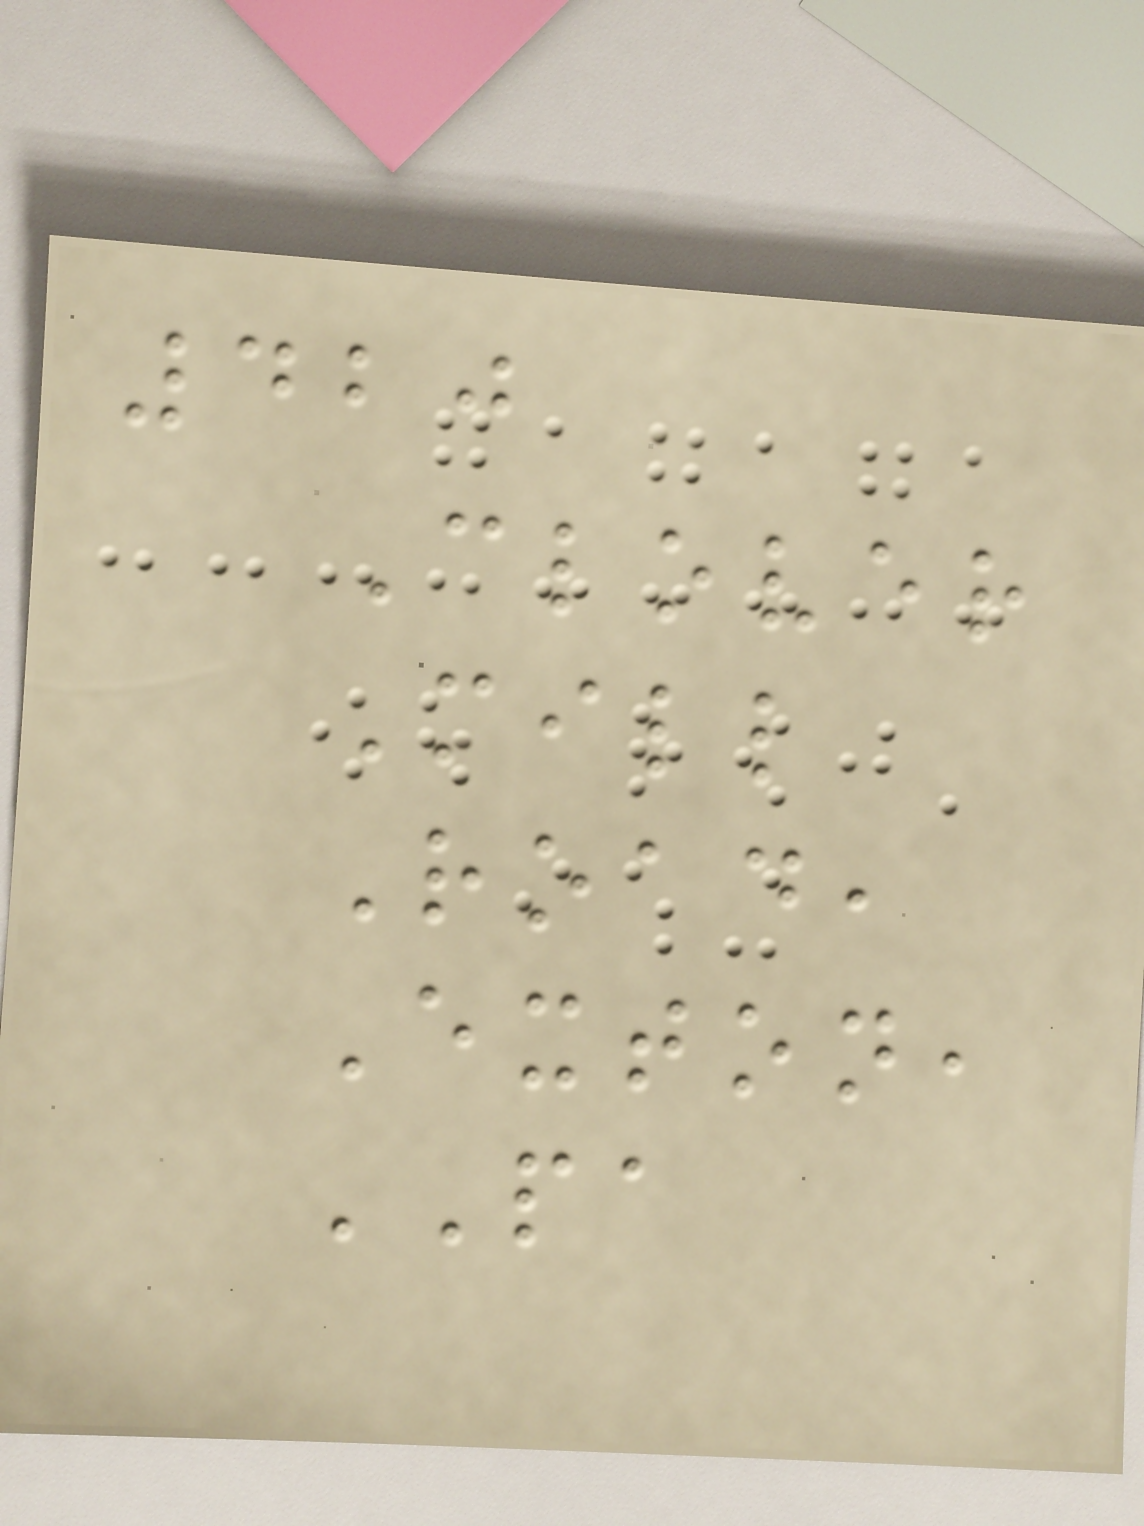420
Clover
Mill
Road,
Exton,
PA
